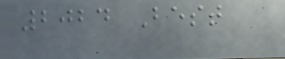2024 Best
